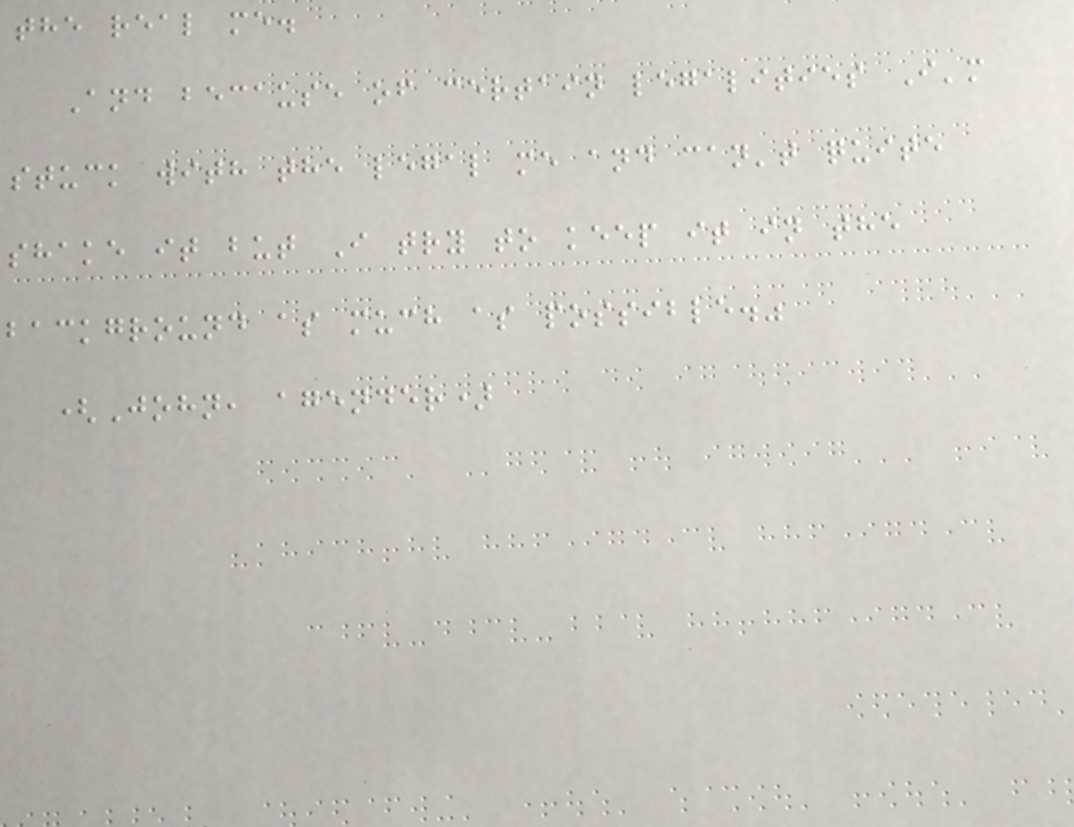the real me.
And because of certain legalities I'm
stuck with the legal me and can't quite
shake it but I try to keep it in the
background as much as possible."
(John, agender)
